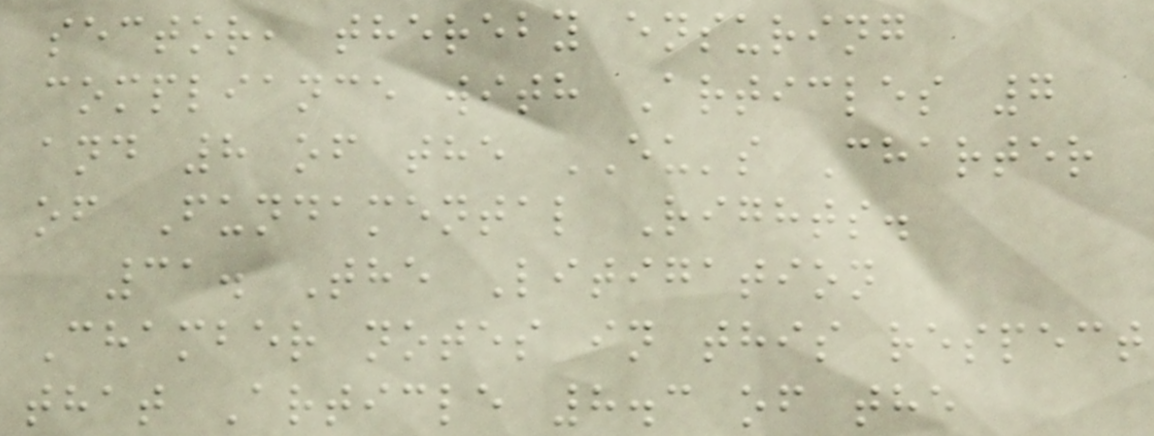sector, thereby ensuring
compliance with Articles 7
and 8 of the EU's Charter
of Fundamental Rights.
31. The Litigation
Chamber notes in this respect
that Article 8.3 of the
